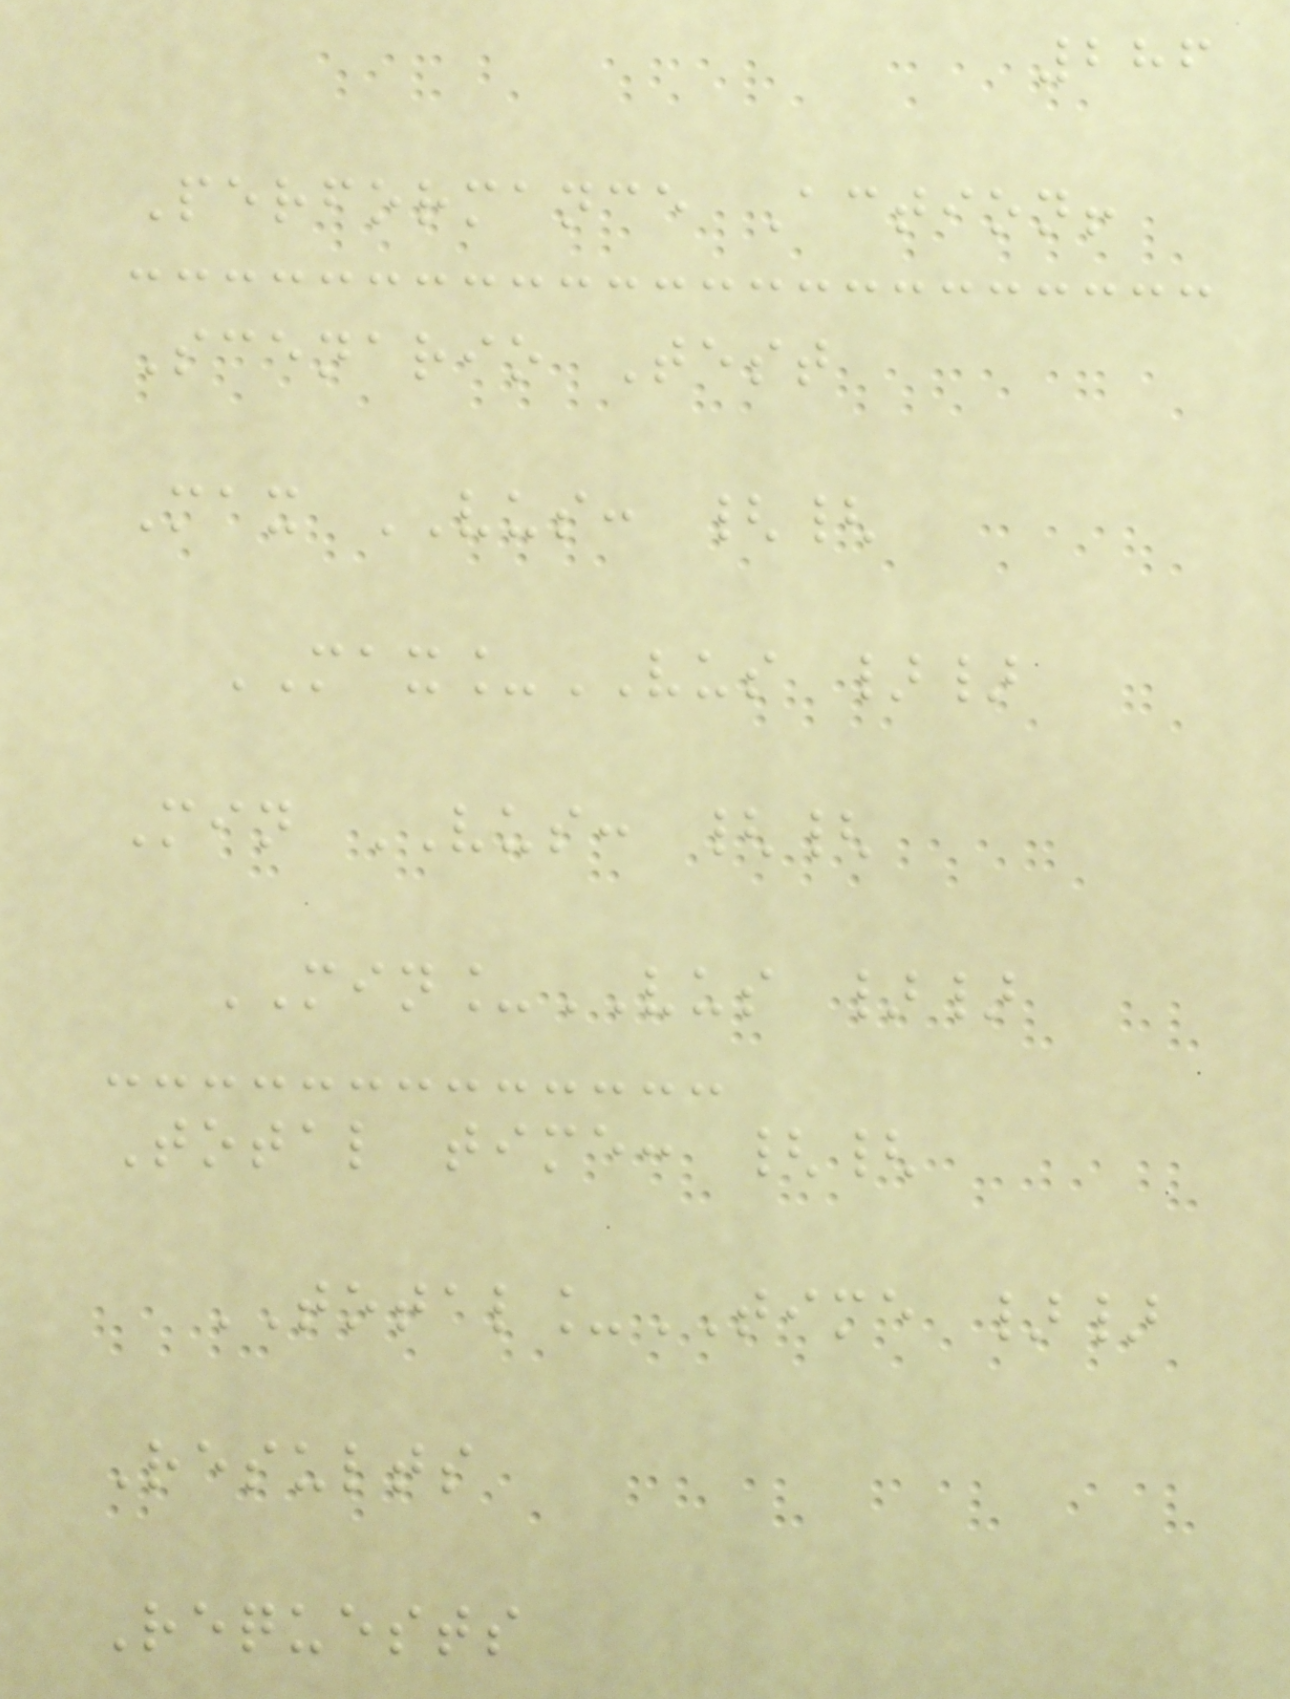286
Performance Action!
Scenario Test
Max VUS: {{
MAX_VUS }}
Min VUS: {{
MIN_VUS }}
Total time: {{
TOTAL_TIME }}
Results
Requests
